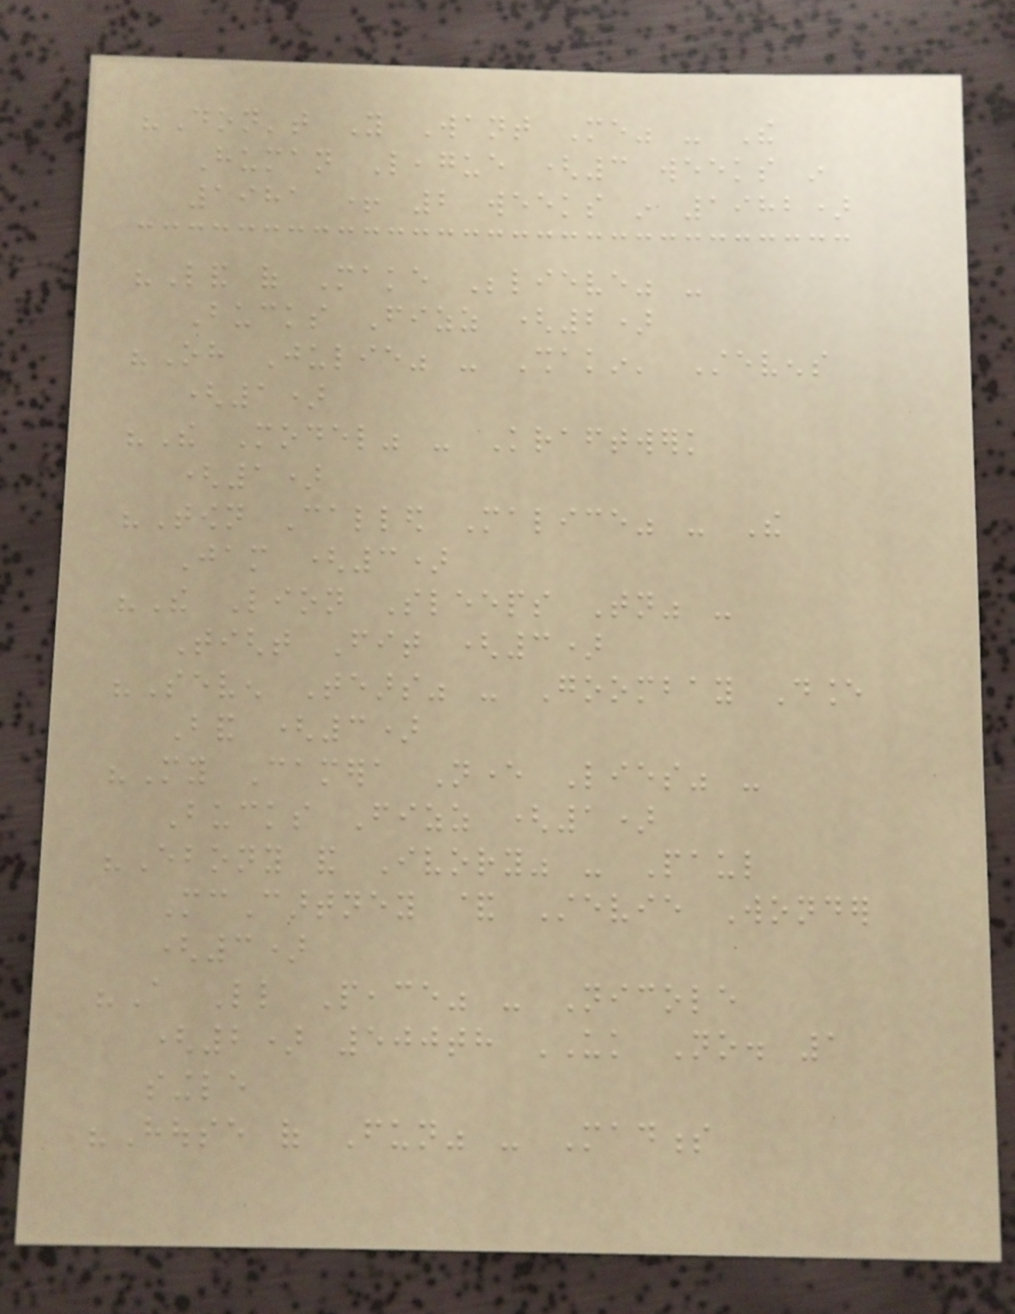"Don't You Want Me" - The
Human League (3 weeks in
1981 + 2 weeks in 1982)
"Land of Make Believe" -
Bucks Fizz (2)
"Oh Julie" - Shakin' Stevens
(1)
"The Model" - Kraftwerk
(1)
"Town Called Malice" - The
Jam (3)
"The Lion Sleeps Tonight" -
Tight Fit (3)
"Seven Tears" - Goombay Dance
Band (3)
"My Camera Never Lies" -
Bucks Fizz (1)
"Ebony and Ivory" - Paul
McCartney & Stevie Wonder
(3)
"A Little Peace" - Nicole
(2) 500th UK No. 1
single
"House of Fun" - Madness
